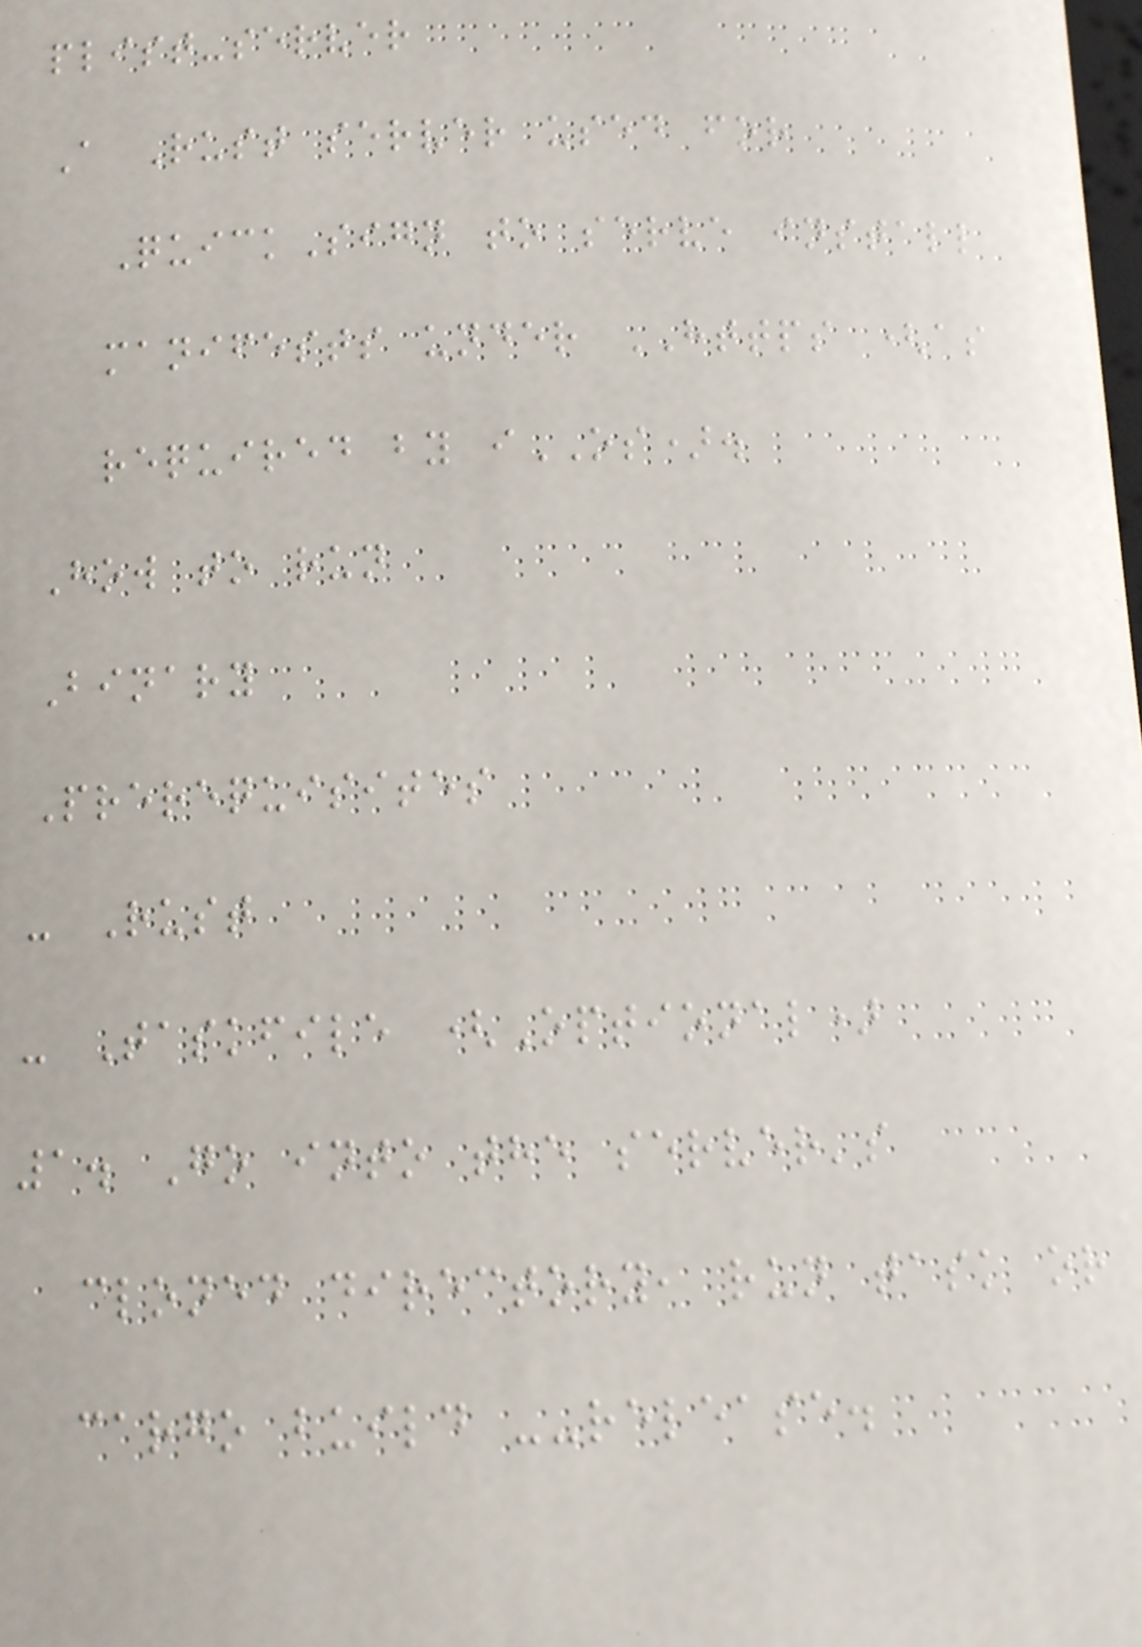plist-server
A Rust server used for
QuickSign to serve install
manifests under HTTPS (as
required by iOS).
How to run
Binary
Prerequisites
- Rust
- Taskfile (Optional)
1. Go into the server's
cloned directory, run task or
cargo build --release.
